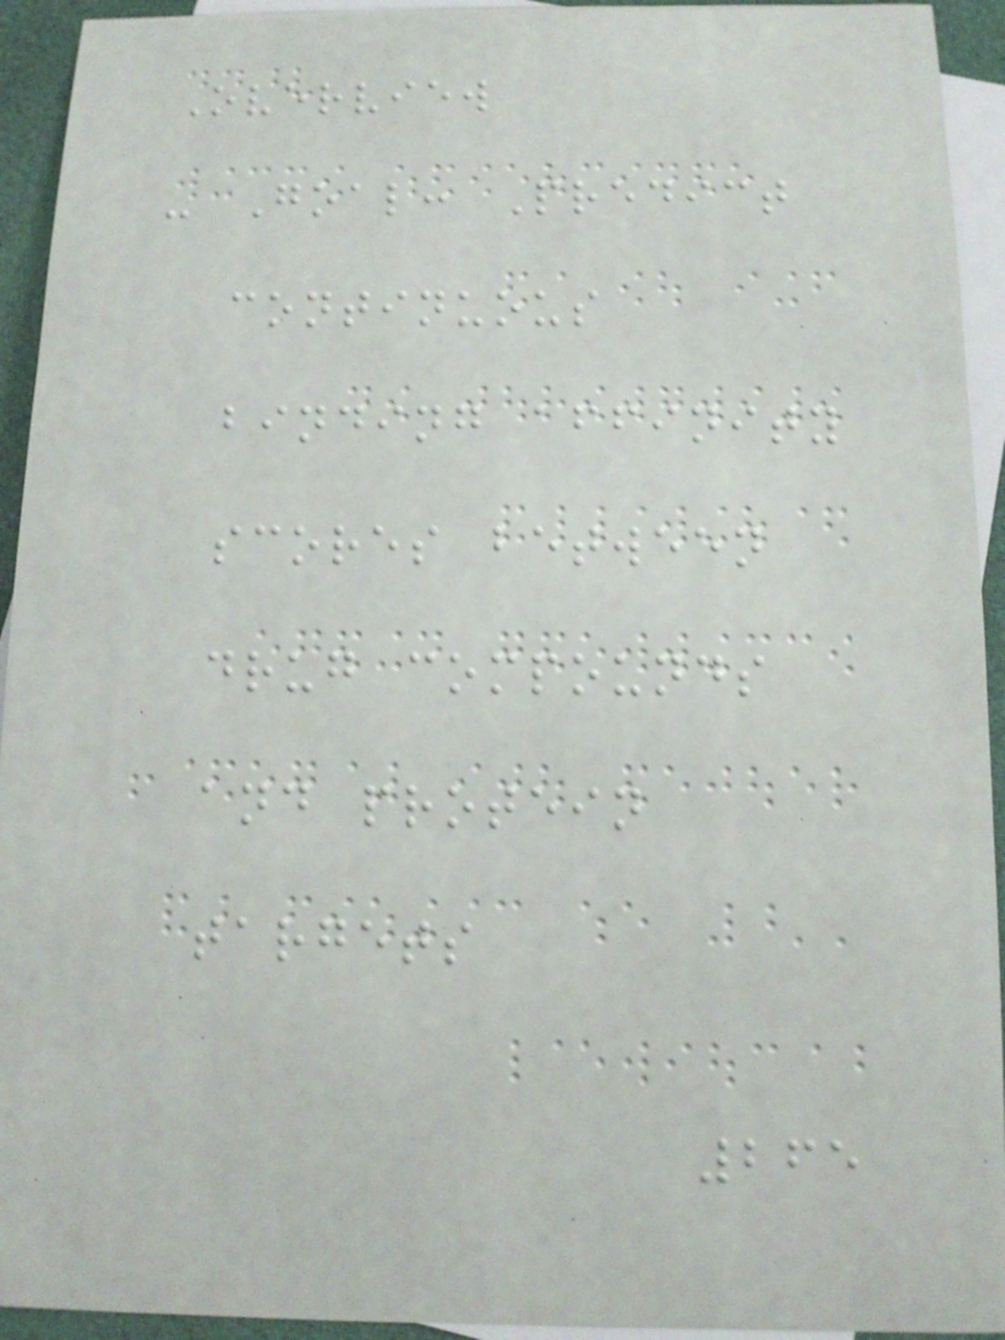Overview
- Goal: Predict
continuous
binding affinity
scores between
drug compounds
and protein
targets
265
